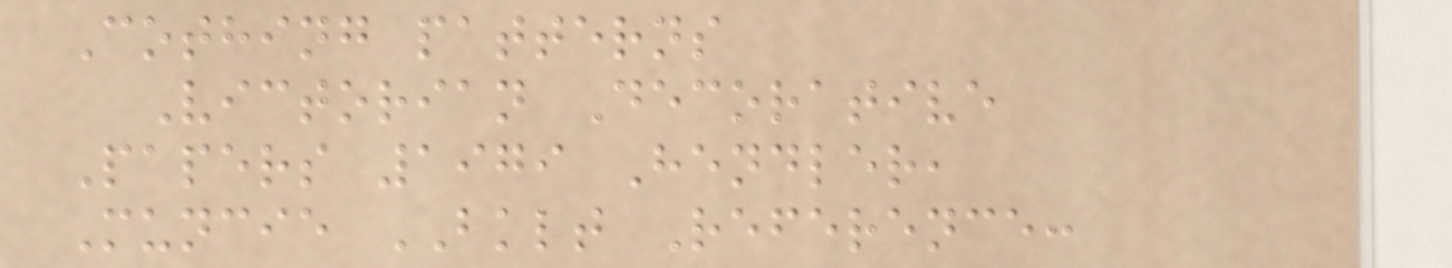Cothing patterns
Victorian Decorative
Papers 1979 Hendler,
Muncie BKLT Reference:
